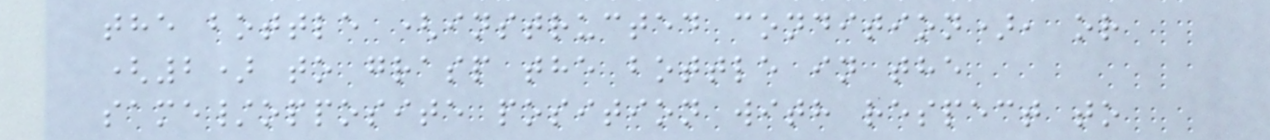the bottle (instructed condition), or
(2) to grasp the bottle in the
same/opposite position with respect to
